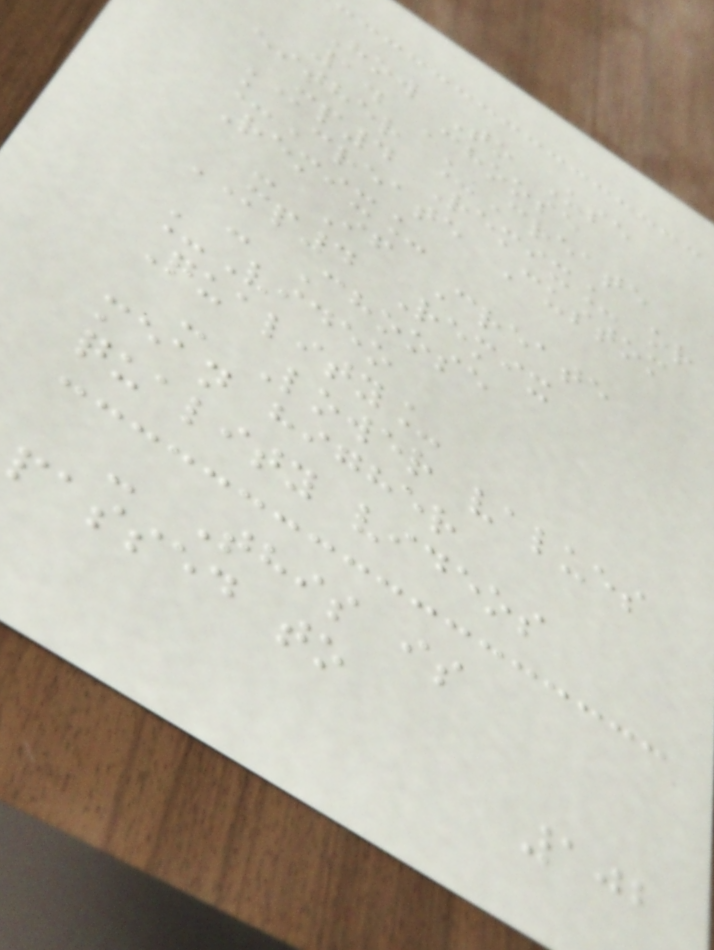How To Use
1. Choose
either _Create
MP4 Remix_ or
_Create Custom
Remix_
- If Create
MP4 Remix
- Choose
_Video
Quality_
- Lower values
mean higher
quality videos
- This is
passed to
102
